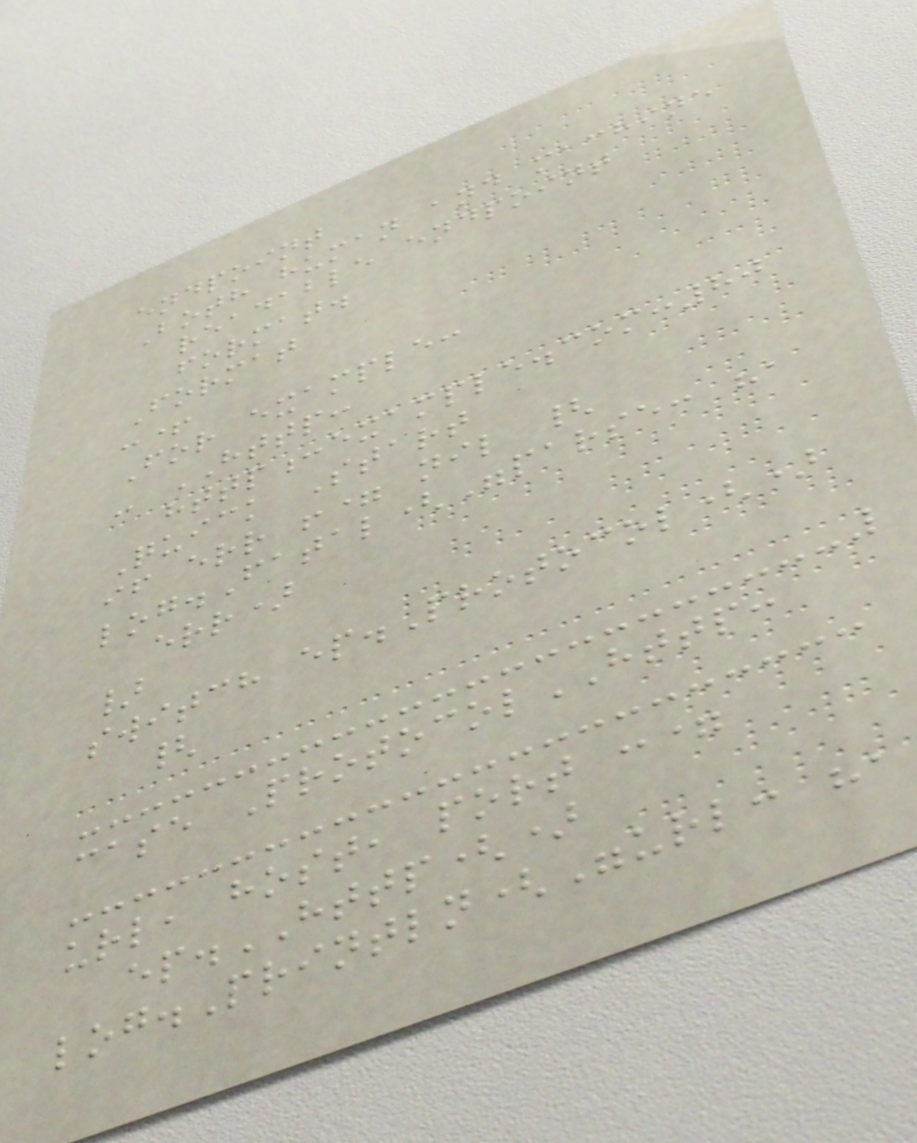endpoint
Both human and machine
readable endpoint
format.
Format
:+
For example:
- HTTP:
http:example.com:80
Quick Start
if err != nil {
log.Fatal("parse: ",
err)
}
switch ep.Protocol()
{
case ProtocolHTTP:
url, host, port :=
ep.HTTP()
log.Println("url: ",
